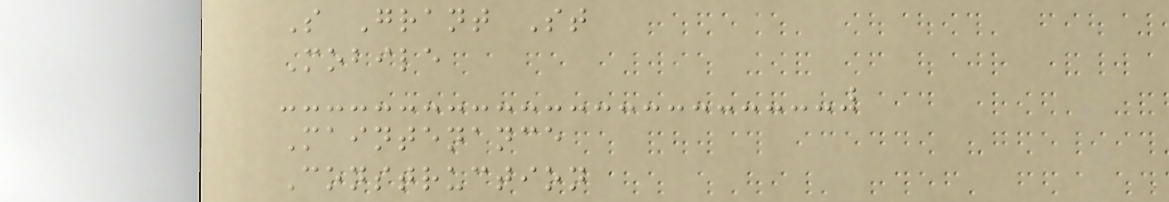S Grant St
Mobile
Maintenance
Construction
